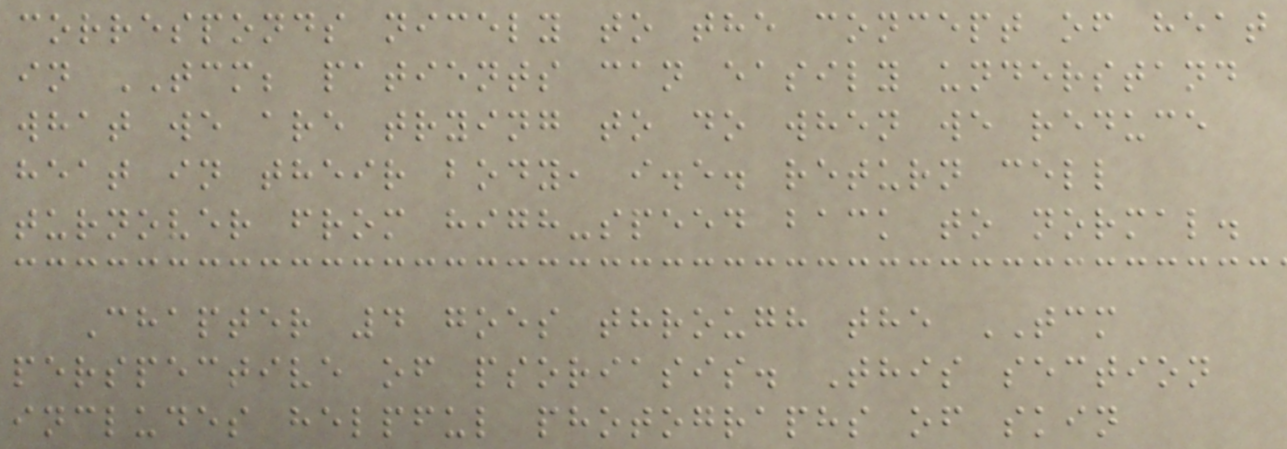corresponds nicely to the concept of heat
in TCM; patients can easily understand
what we are trying to do when we reduce
heat in their body, i.e. return cell
turnover from high-speed back to normal.
Chapter 4 goes through the TCM
perspective of psoriasis. This section
includes helpful photographs of skin
